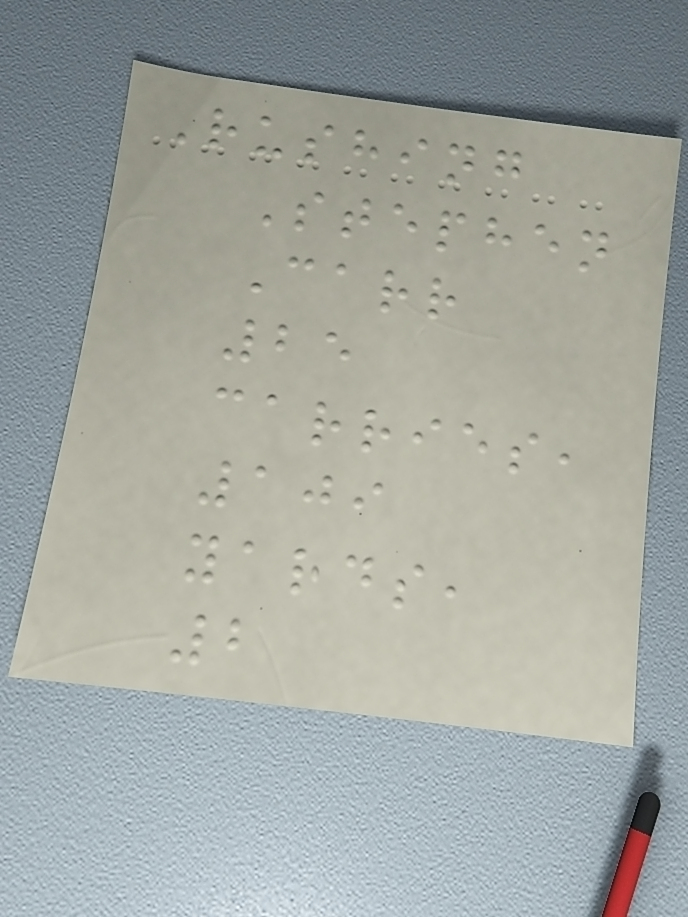Rushing
Stephen
Carr
25
carries,
109
yards,
2
